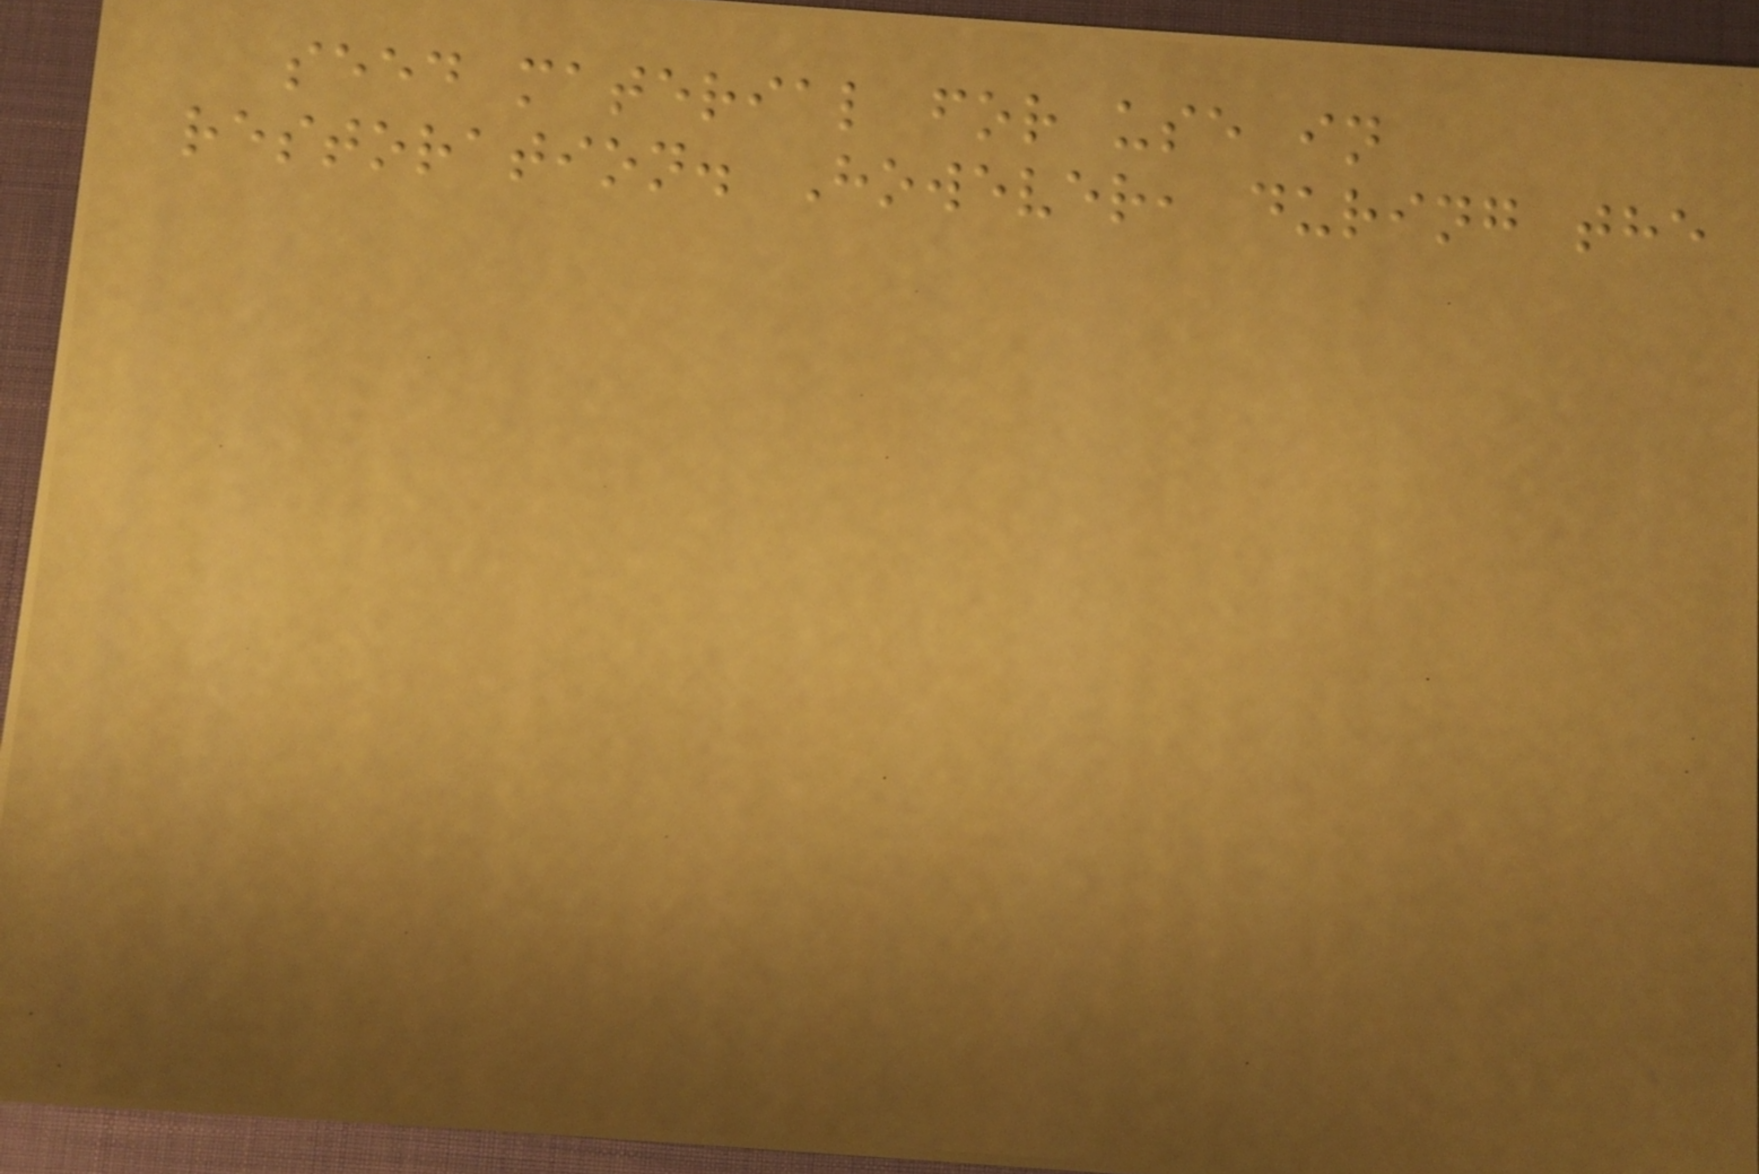seed material for use in
restoration. However, during the
